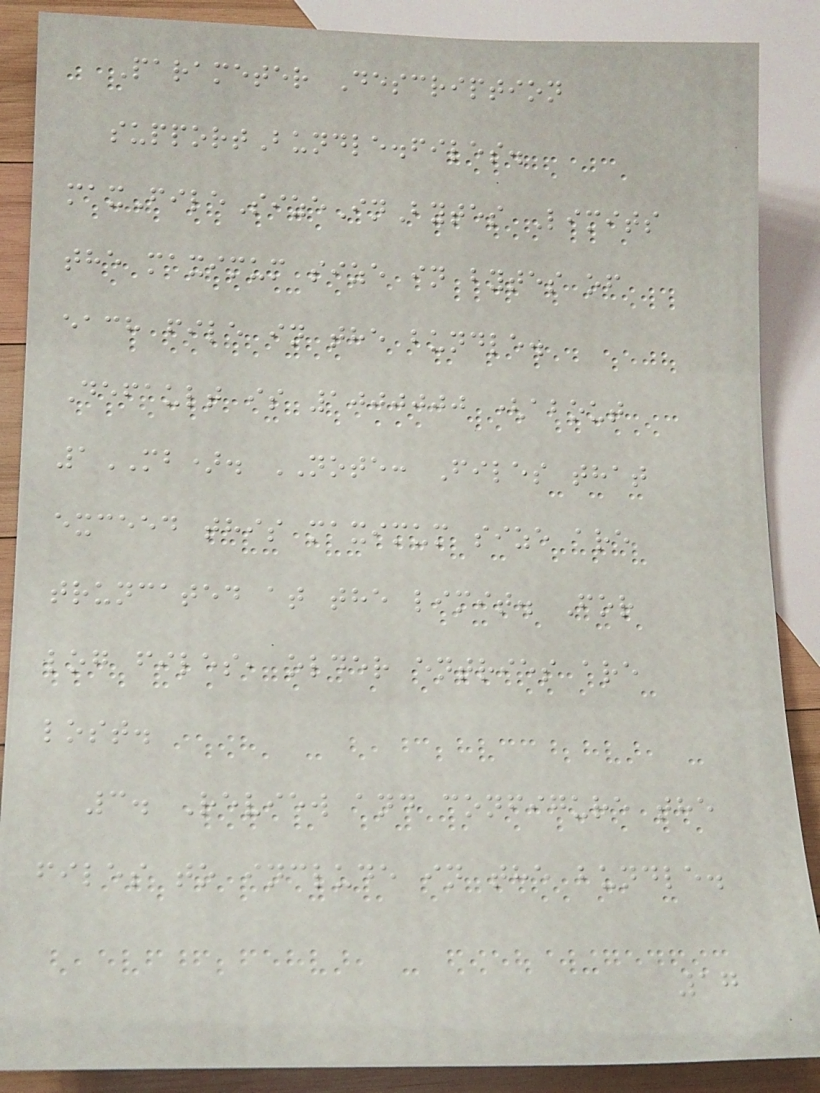Parameter Description
supportBundle.files.
maxFileSizeInBytes Limits
the maximum size in bytes of
each file in the bundle.
Default is 1000000 (about
1MB). NOTE: Files that
exceed this maximum size are
truncated at the limit. For
log files, older entries are
lost.
3. Review and configure the
files to include in the bundle.
17
